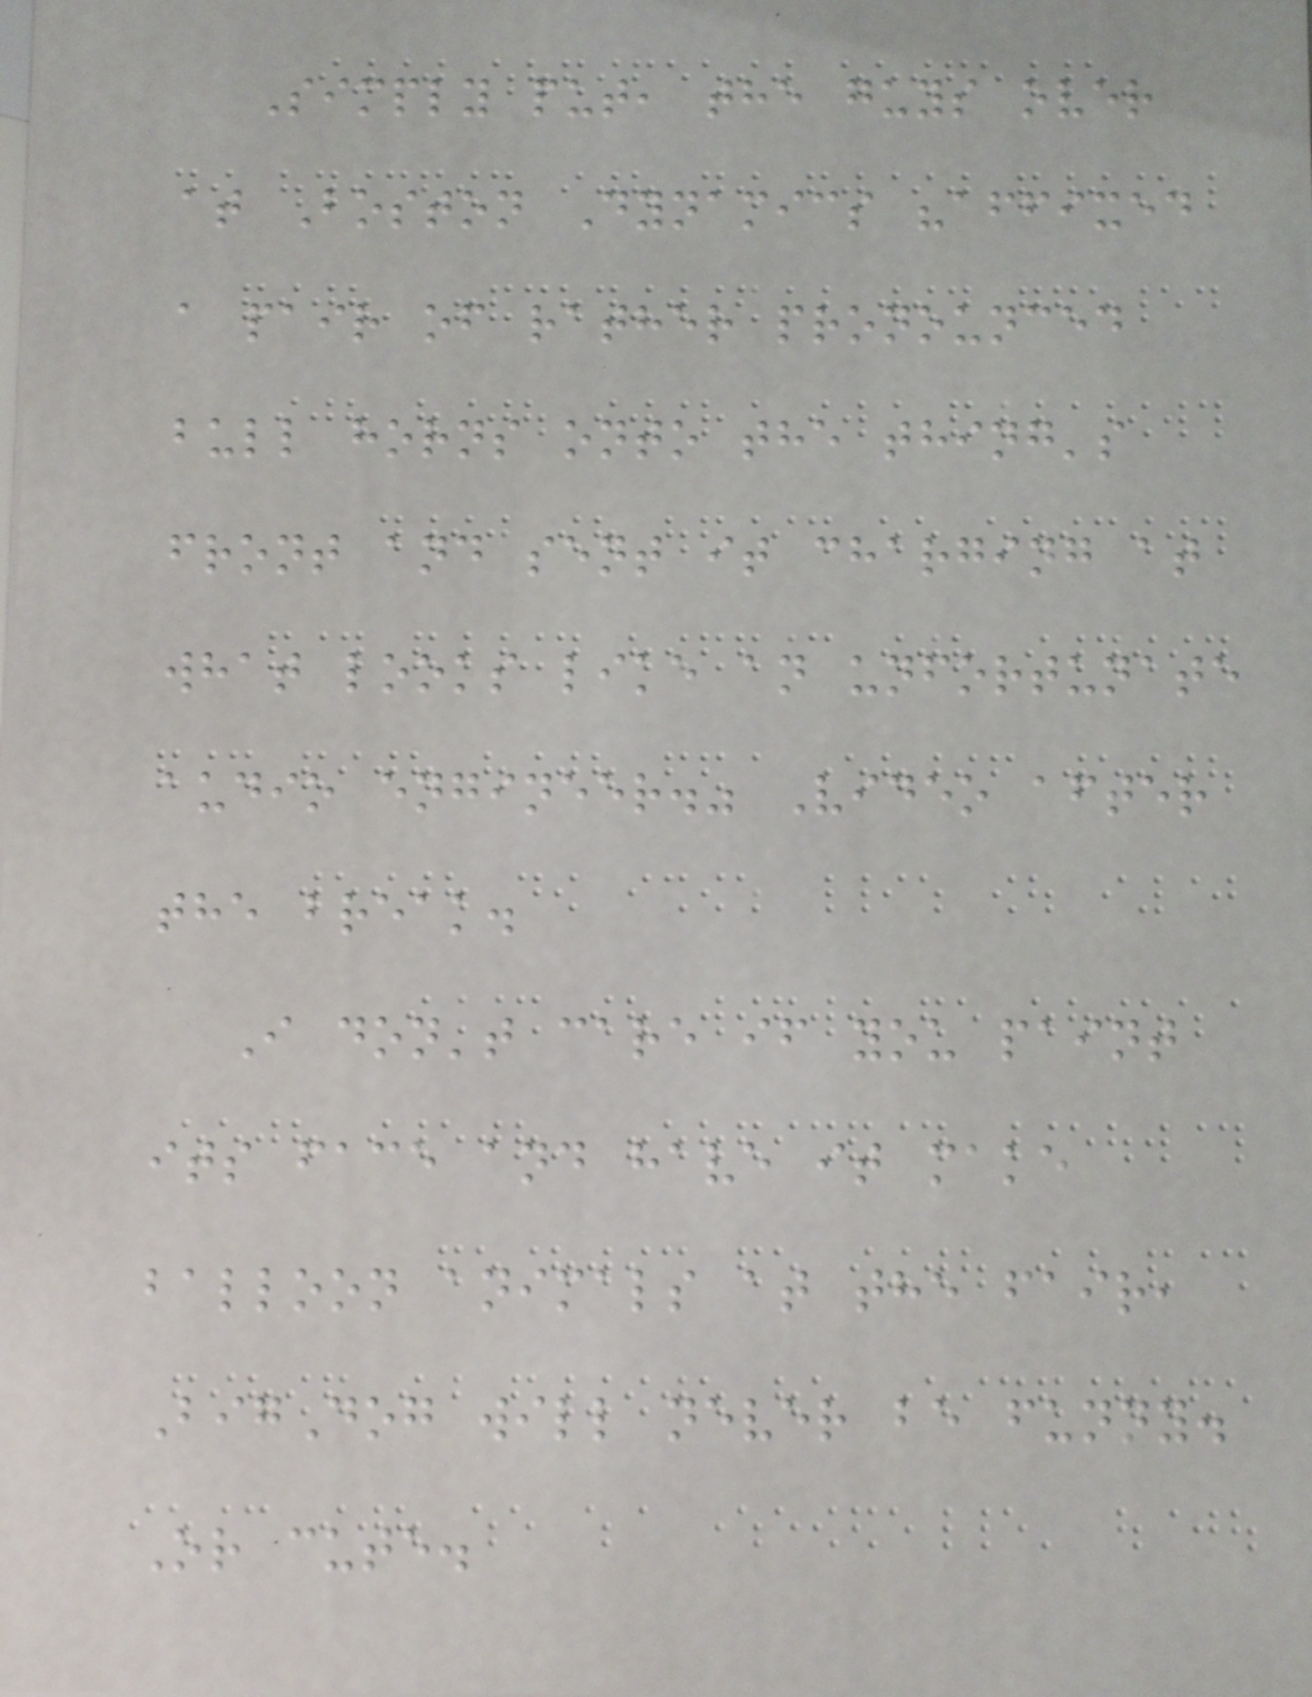Simply put, the guys over
at Boston Dynamics "affixed
a pair of rather pronounced
bull horns onto the thing's
front and sent it charging at
what looks like an unfortunate
audio engineer." Video after
the break.
I don't care if you paint
its face and have it make
balloon animals at the fair,
BigDog will never be funny.
Or cute.
